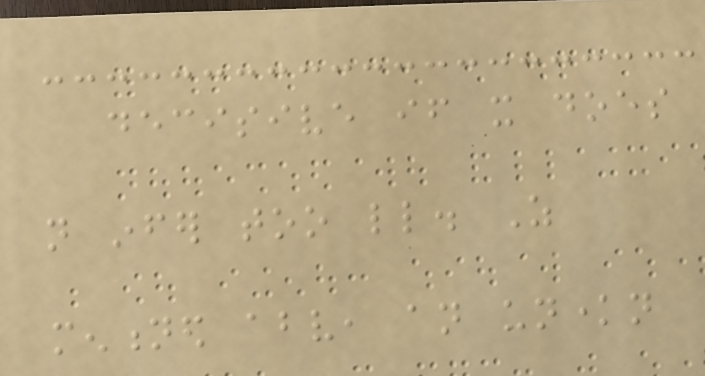decisive if it does
not infer too little. As
mentioned above, an unknown
